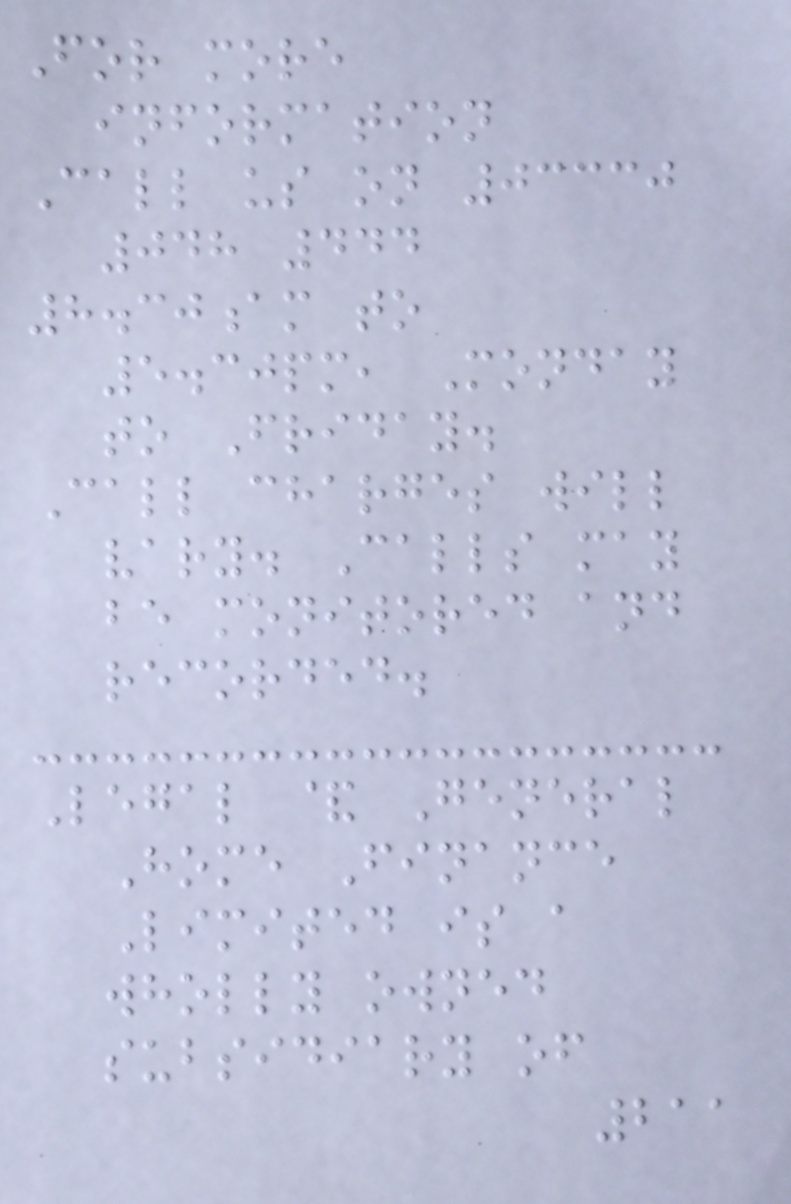For more
information
Call us on 03330
048 444
8.30am to
5.30pm, Monday
to Friday.
Call charges will
vary. Calls may
be monitored and
recorded.
Legal & General
Home Finance
Limited is a
wholly owned
subsidiary of
211
